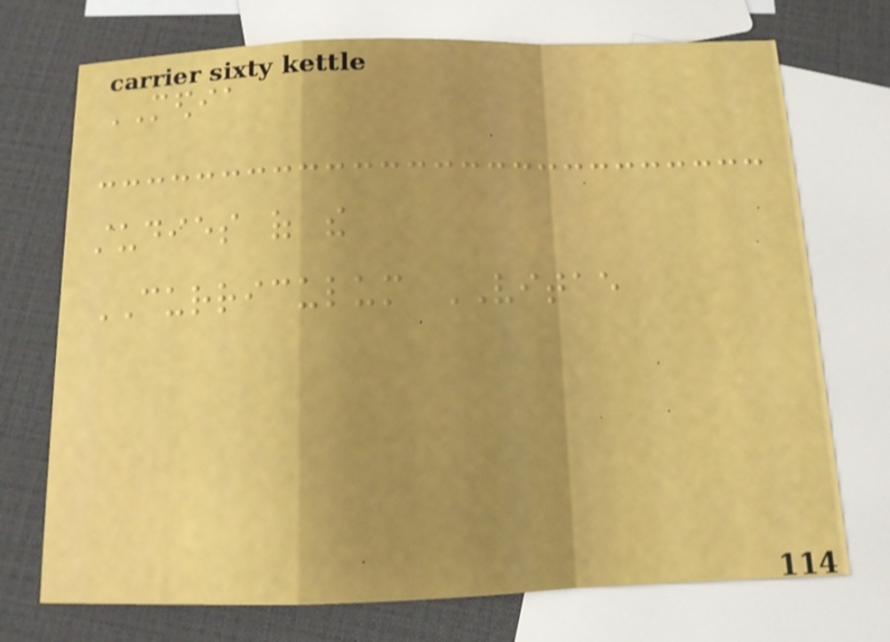MEDIA
studies of the
CURRICULUM VITAE
